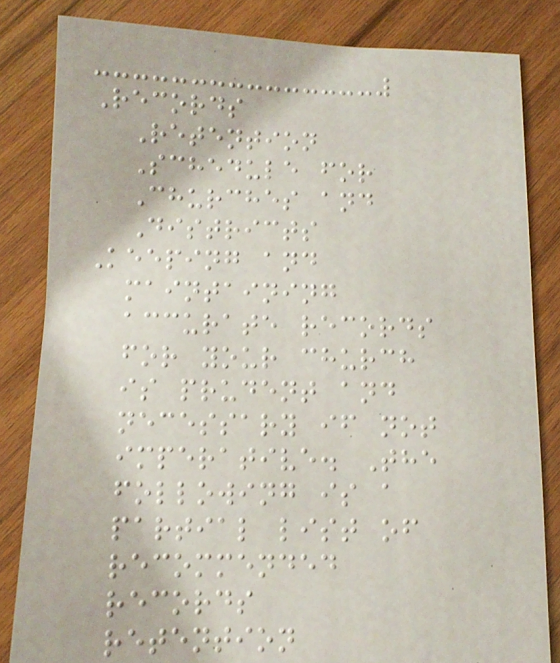Records
Retention
Schedule for
Churches and
Districts
Keeping and
maintaining
accurate records
for your church
is prudent and
necessary if not
imperative. The
following is a
partial list of
recommended
records
retention
